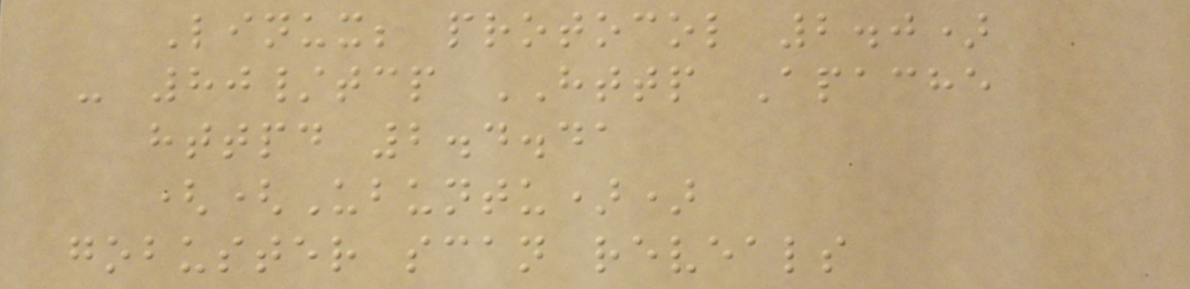Linux; protocol 2.0)
- 80/tcp HTTP Apache
httpd 2.4.41
((Ubuntu))
gobuster scan reveals
